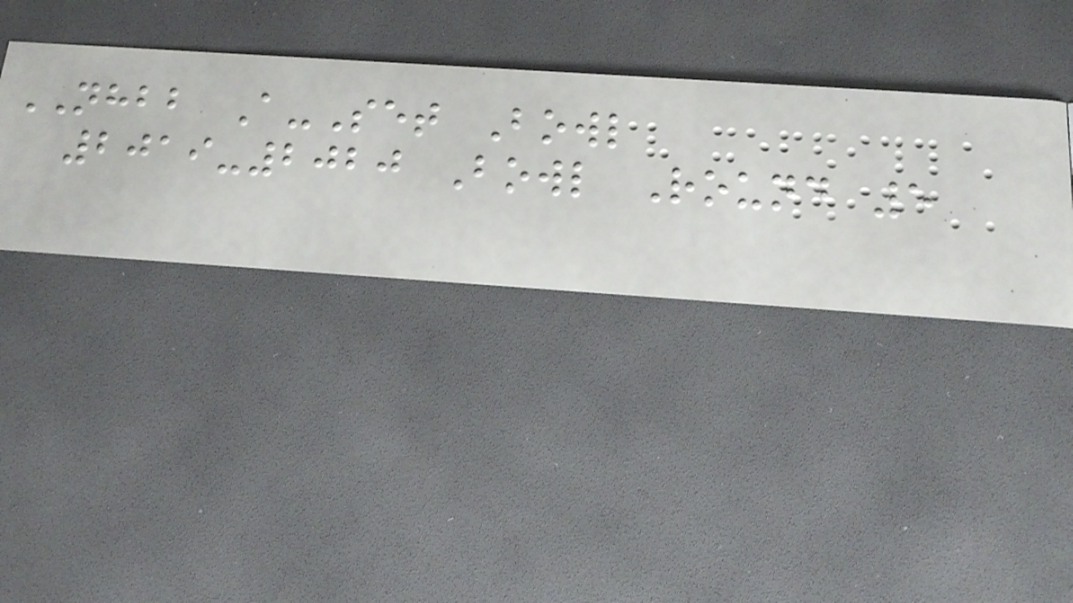NHBB A-Set Bowl
2019-2020 Bowl Round 5
